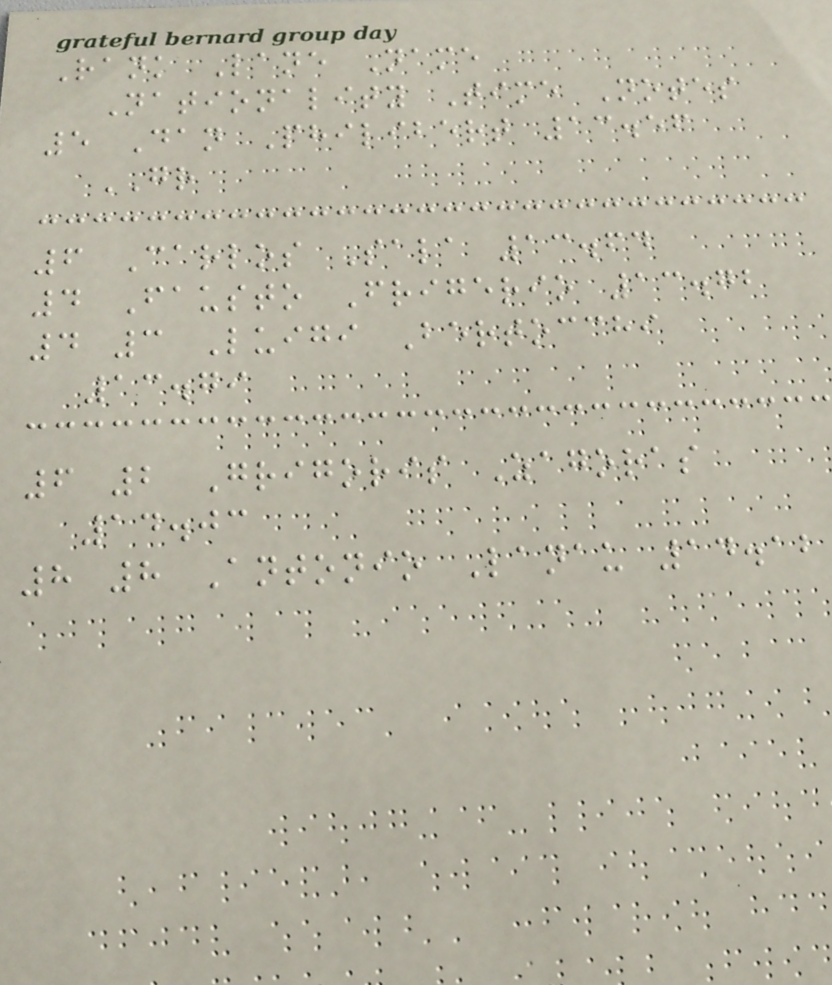Rank Lane Name
Nationality Time Notes
5 Dan Philibert 13.56
GR
6 Carlos Sala 13.64
4 Fausto Frigerio 13.72
4 3 Luigi Bertocchi
13.79
6 2 Grigoris Zagoras
14.03
8 8 Antonio Lanau 14.12
